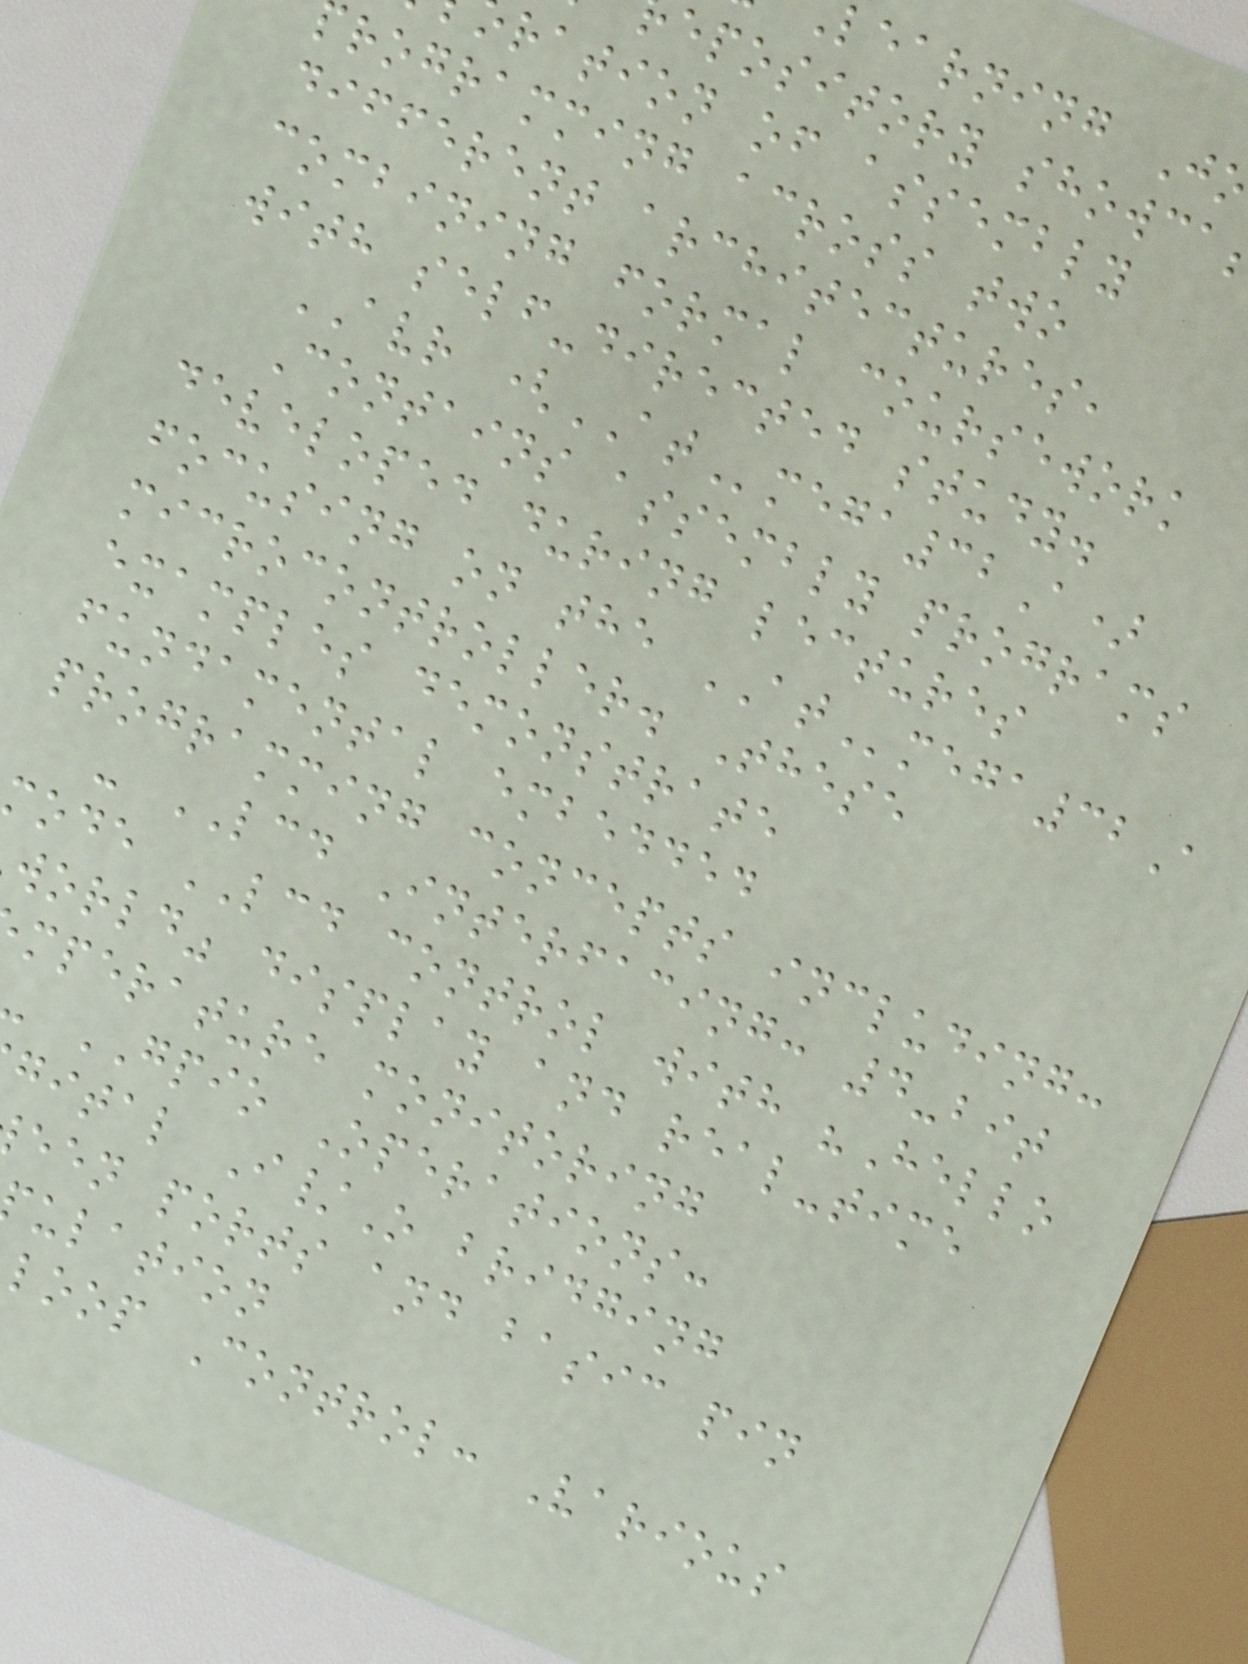learning J
epository showca
ration of assembly
rogramming across two
different architectures,
combining formal coursework
with self-directed study.
AVR (ATmega32A)
Contains assembly programs
developed during lectures
focusing on the ATmega32A
microcontroller. These
examples demonstrate
fundamental embedded
programming concepts including:
- LCD Interfacing: 4-bit
mode LCD control with "Hello
world" display and real-time
mperature monitoring
GPIO Operations:
gital I/O bridging
een ports and basic pin
ulation
loop Control: Various
